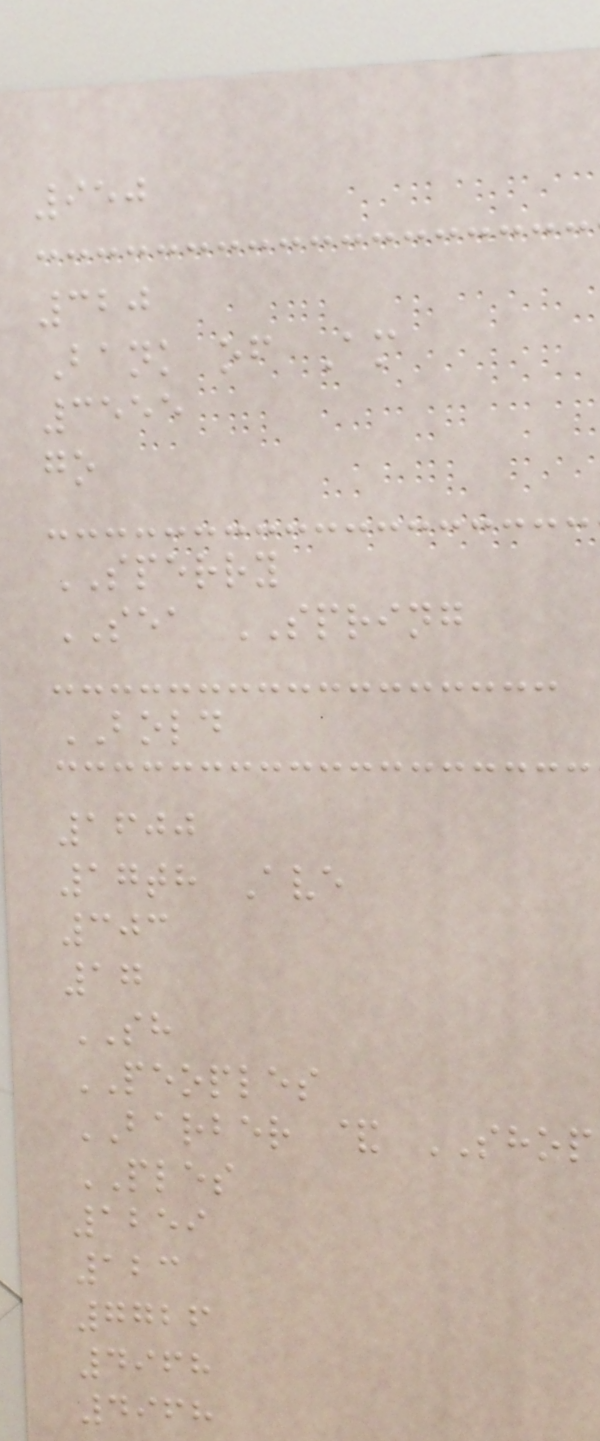950
320
Bank of Am
3555
go
SPERRY
SEA SPRING
BOLD
1600
17th Ave
303
17
SH
PEOPLES
BARBER & SHOP
PLES
1259
123
7726
4968
4968
